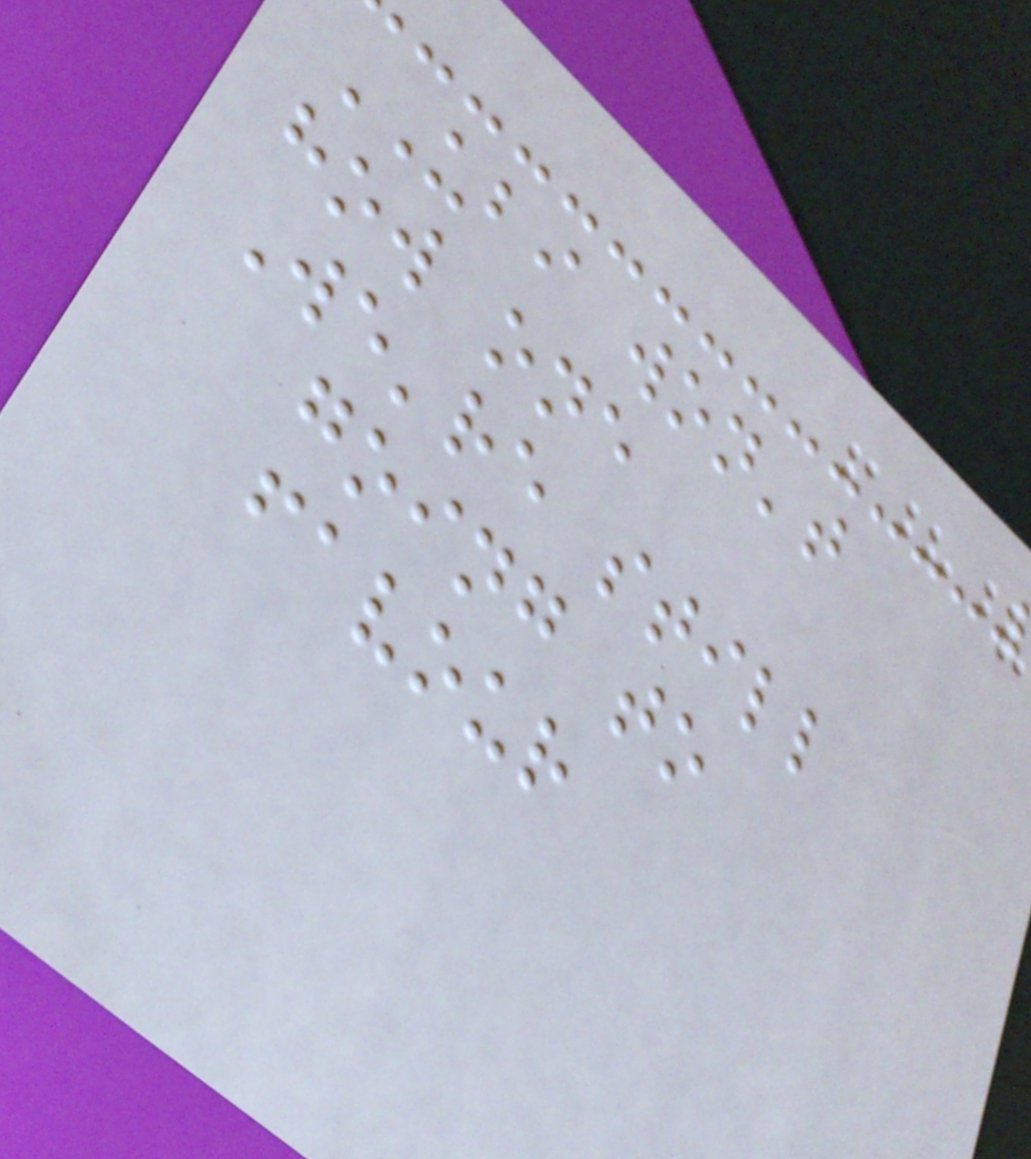UBI won't
how one
We're still
going to
favour
